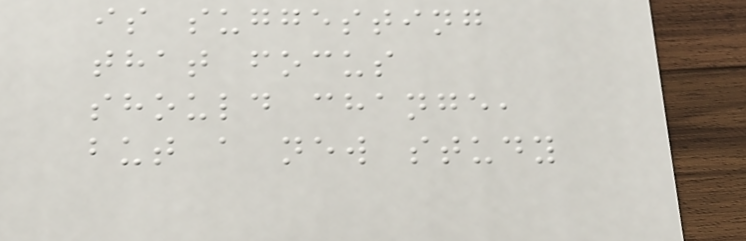is suggesting
that focus
should change,
but a new study
